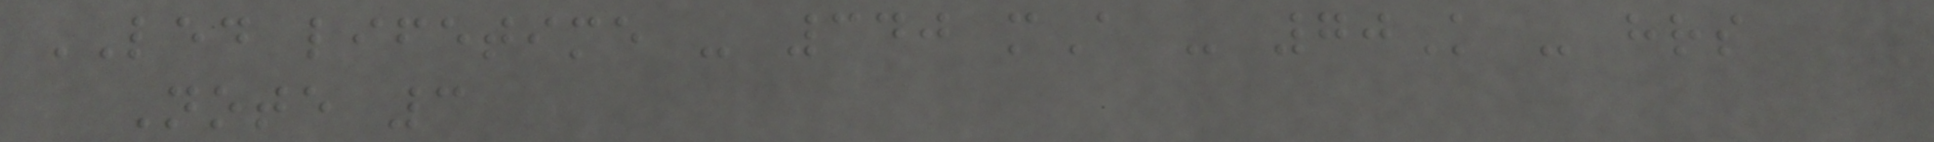LED lifetime - 340 mA - 70K - hrs
Note 3
